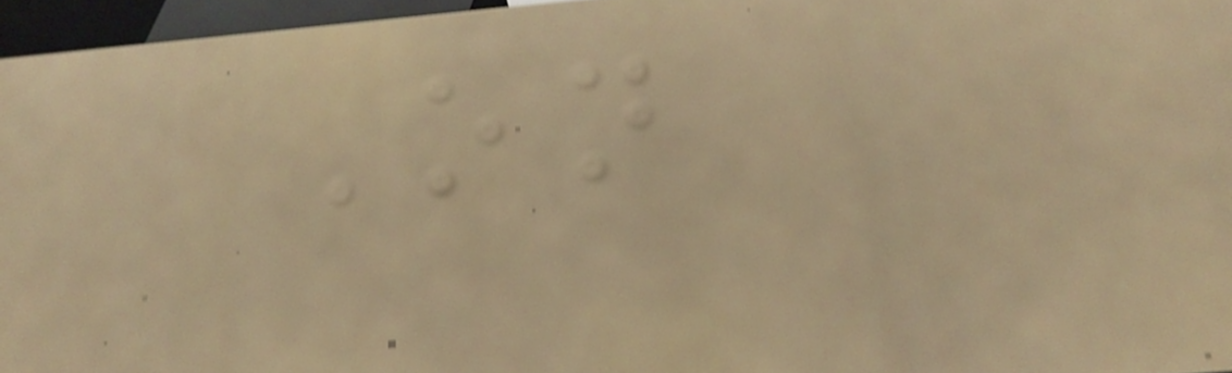On
